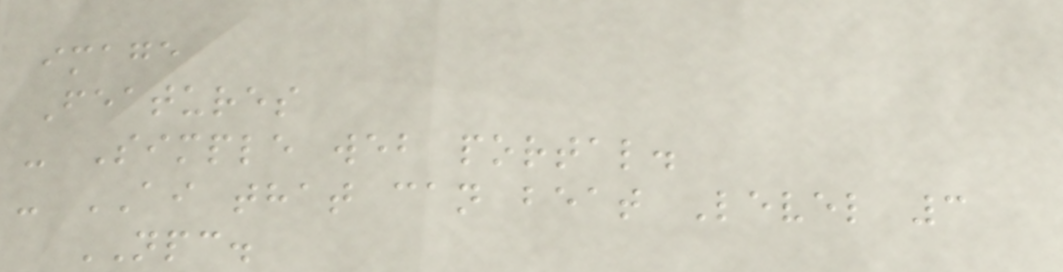image
Features
- Simple web portal.
- AI that can beat Level 3
NPC.
